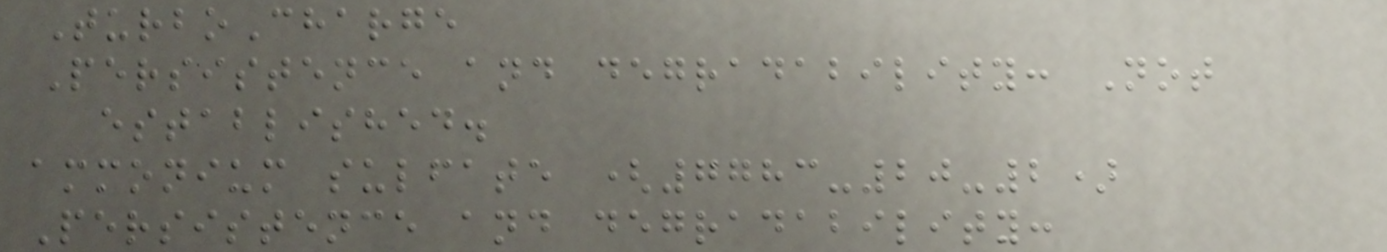TurboCharge
Persistence and degradability: Not
established.
ammonium sulfate (7783-20-2)
Persistence and degradability:
